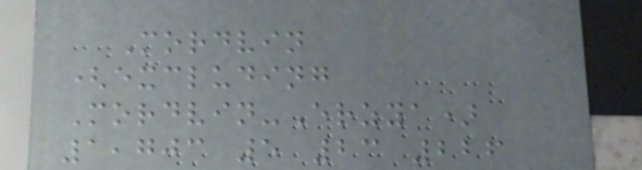Mordvin
(excluding
Mordvin-Erzya)
1,703 5 23 226
